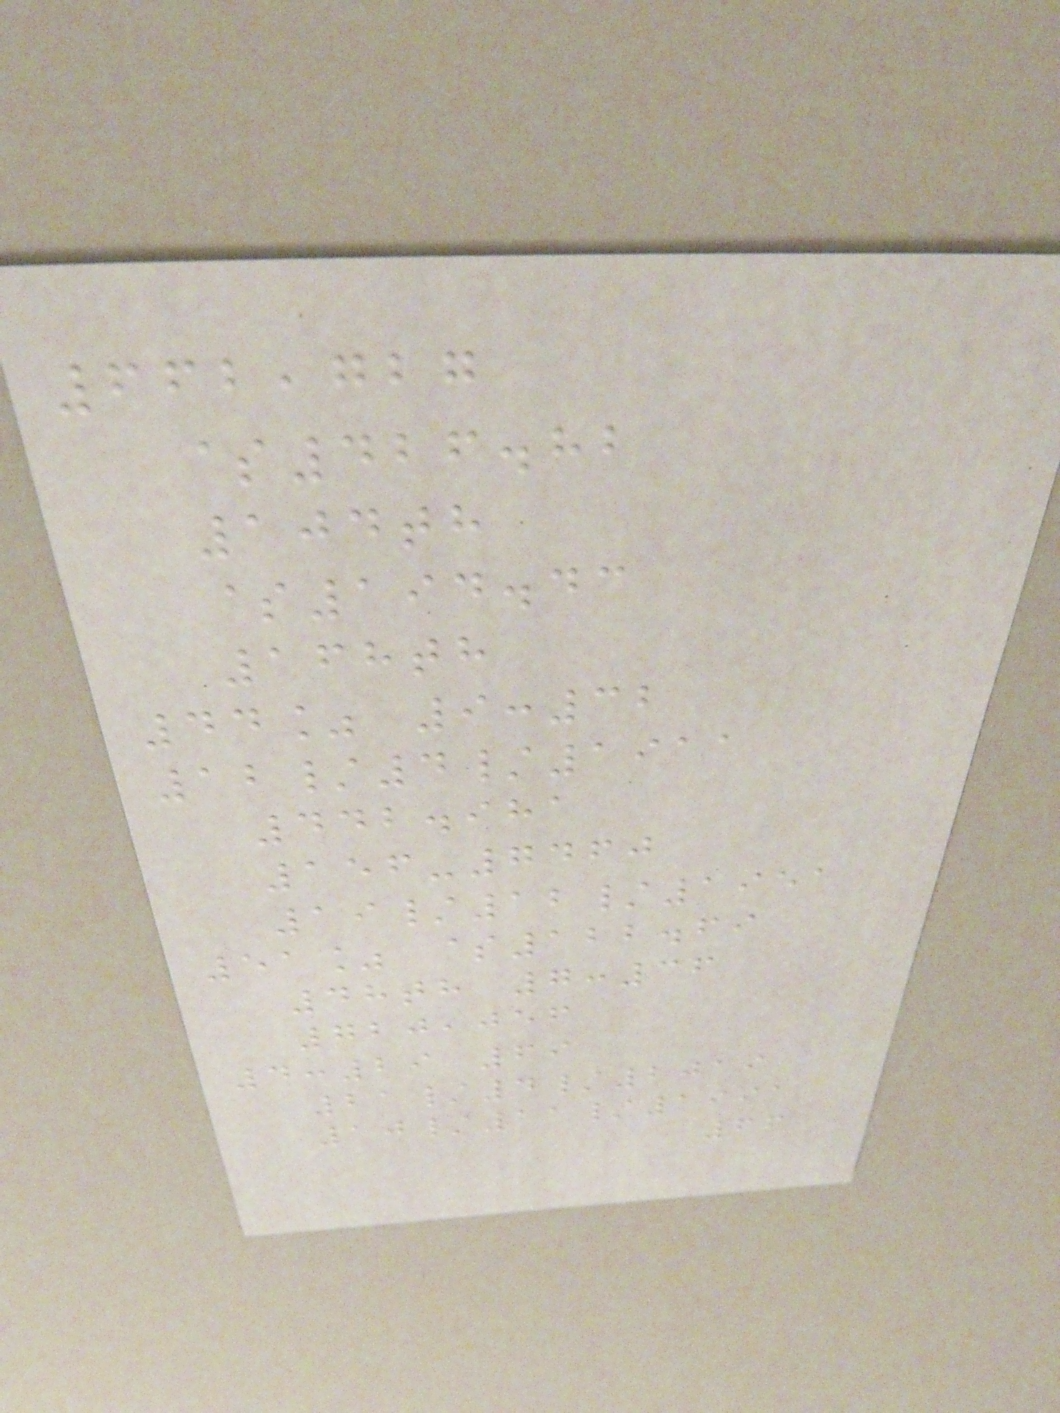662,727
$426.82
104th
$194.43
168th
44% 9:32
12/4/1911
442.981
156-7460
19/12/1951
51% $122.69
48th 7:36
720,056
4:29 69
21/4/2019
10/11/1991
66
